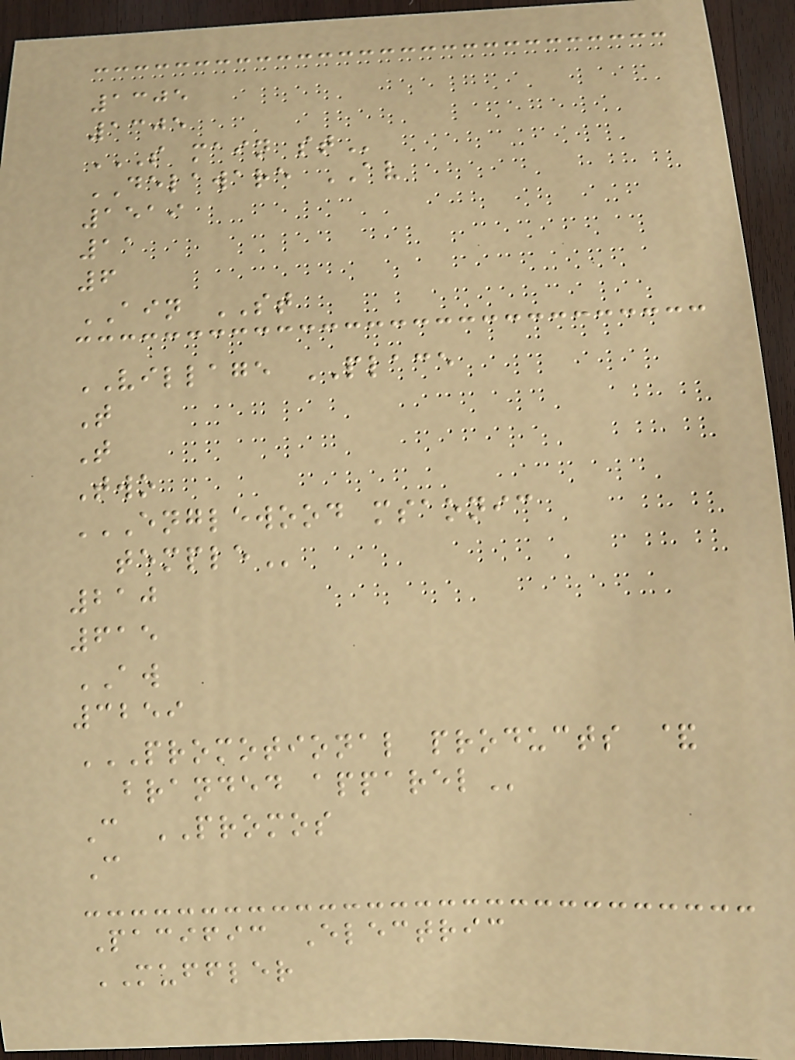1305
1305
S MAIN ST
DELAWARE AV
1519
11
6
AIN ST
VILLAGE PLACE
T
T
Two
ENGLEWOOD MSAONIC
TEMPLE
210
615
AW
3259
PROMOTIONAL PRODUCTS &
BRANDED APPAREL
C PROMOS
C
Pacific Electric
MUFFLER
